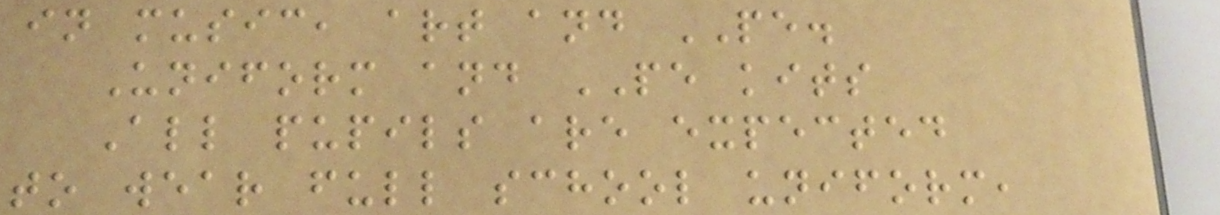in music, art and PE.
Uniform and PE kits
All pupils are expected
to wear full school uniform,
